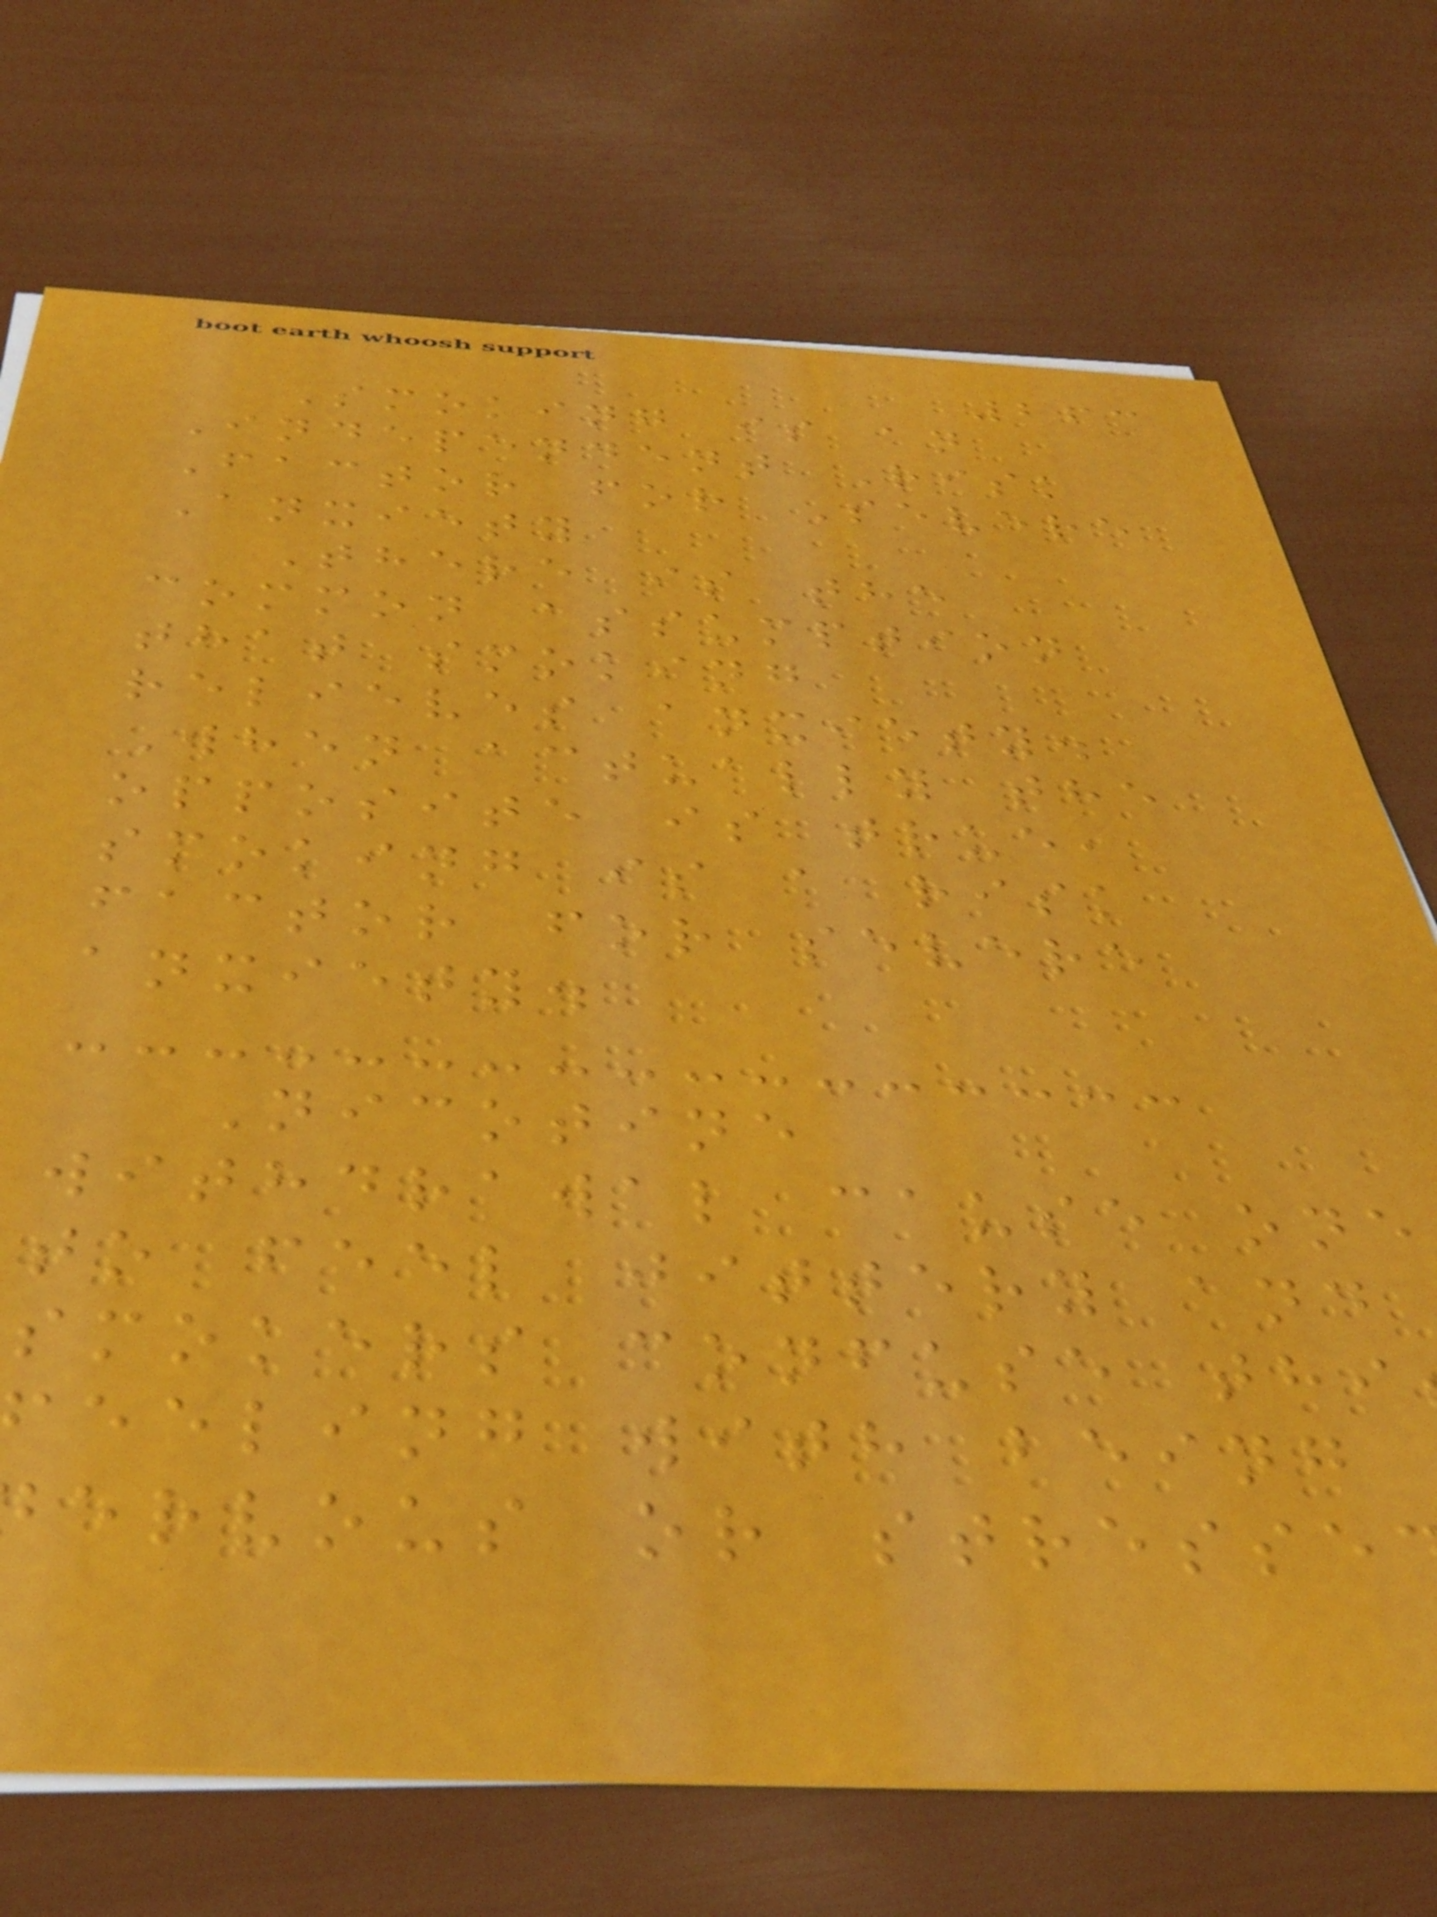263
Smoking is an
Independent Risk
Factor for Severe
Anxiety
There is the
common assumption
that smoking
relieves anxiety.
When actually the
opposite is true,
smoking is a risk
factor for severe
anxiety.
Nicotine
withdrawal cause one
to feel jittery and
smokers confuse thi
eeling with being
ervous or stresse
